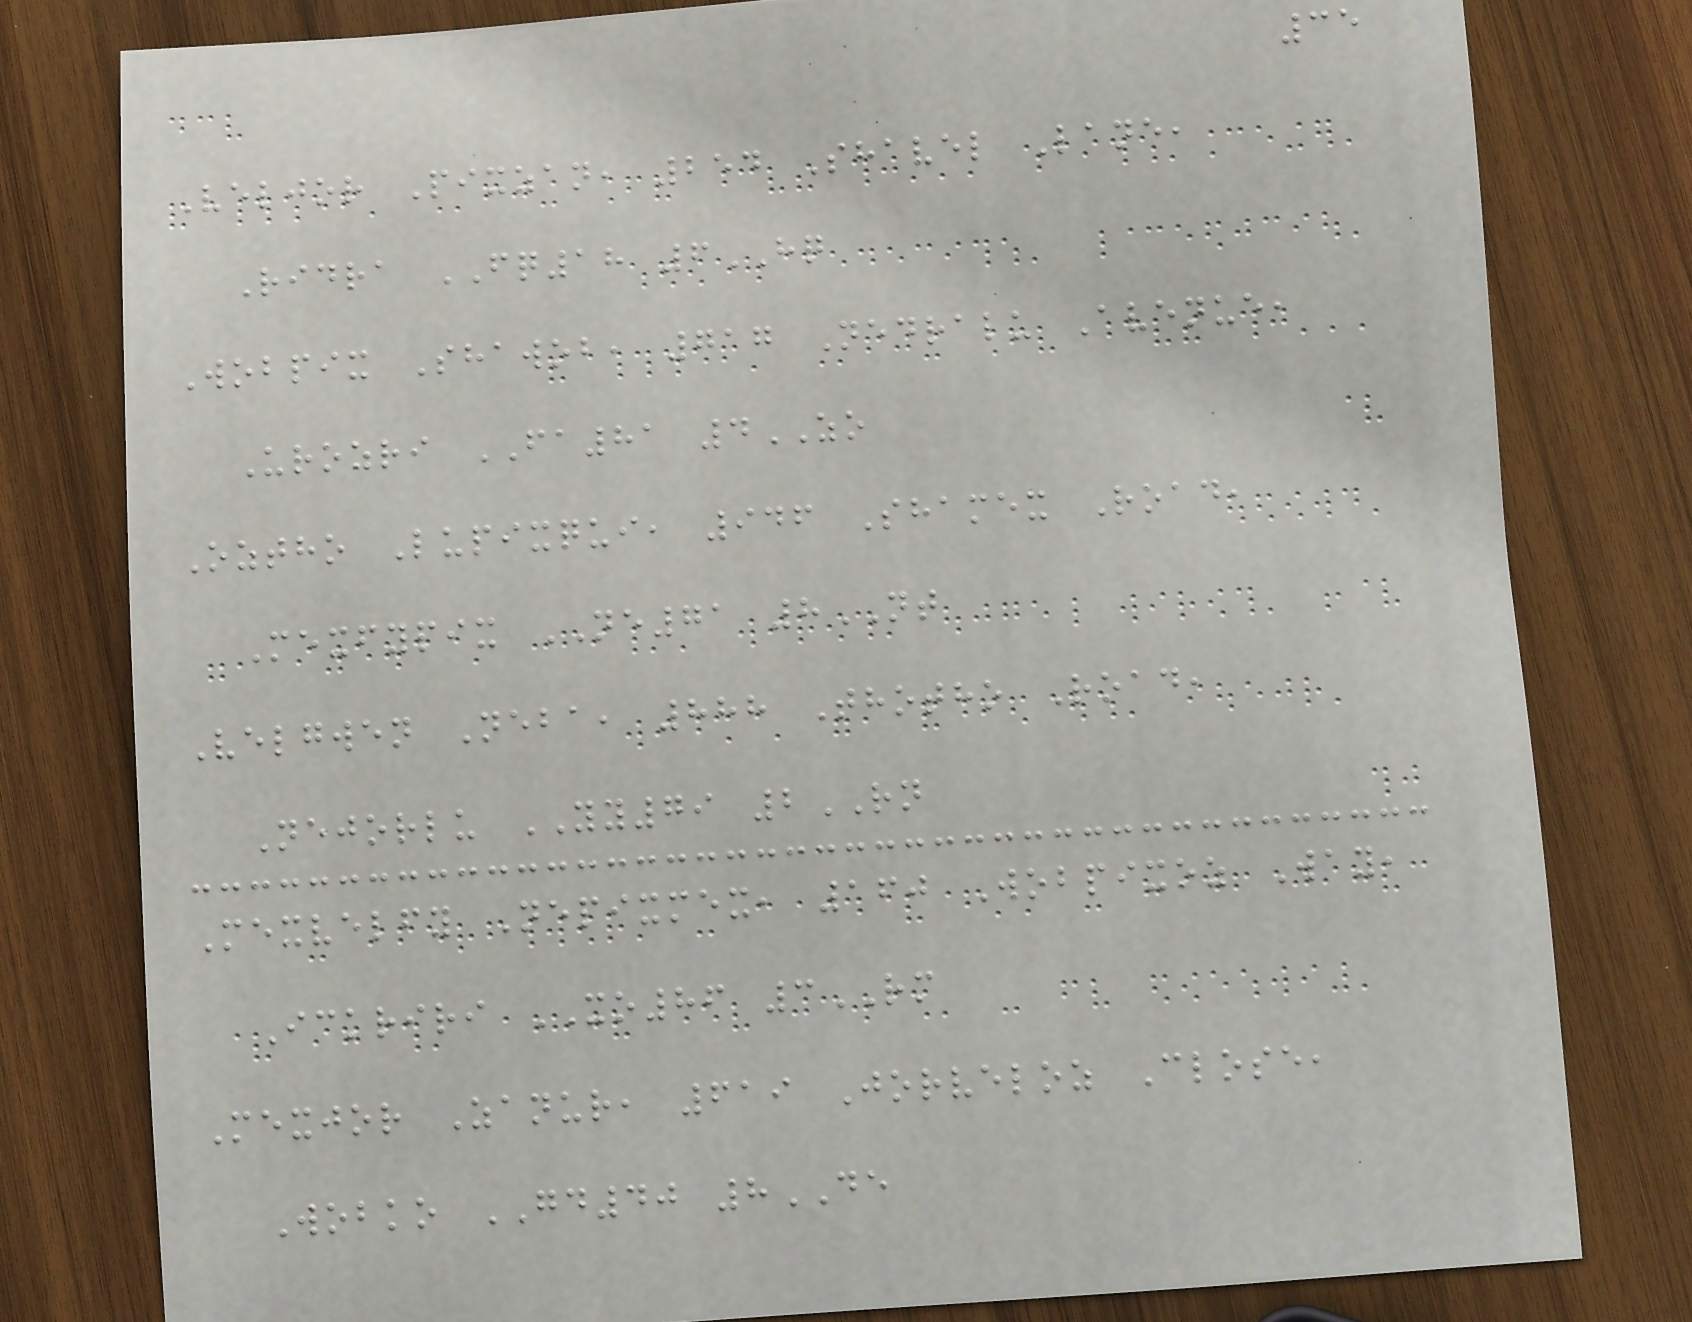35
Veljor Pixzan, 254 Shavel Lane,
Ridra FQ18 6HQ
Wobpix Shawob, 717 Nedralu Avenue,
Urozri FA81 4ZO
Oztho Lupixqui, 946 Shamex Road,
Mexfypix NE71 8NT
Velgwen Neba, 888 Thotho Road,
Nejorlu YY79 2RN
Mexvelfy Nepixmex, 160 Wobpixoz Way,
Ickriri XO86 3RM
Mexjor Zanur, 619 Jorveloz Close,
Wobko GD40 8DE
